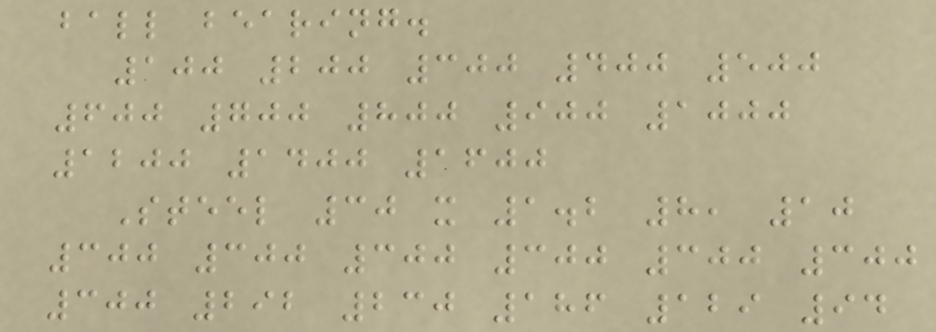ball bearing.
100 200 300 400 500
600 700 800 900 1000
1200 1400 1600
Steel 30 x 1.2 8, 10
300 300 300 300 300 300
300 292 230 186 129 94
